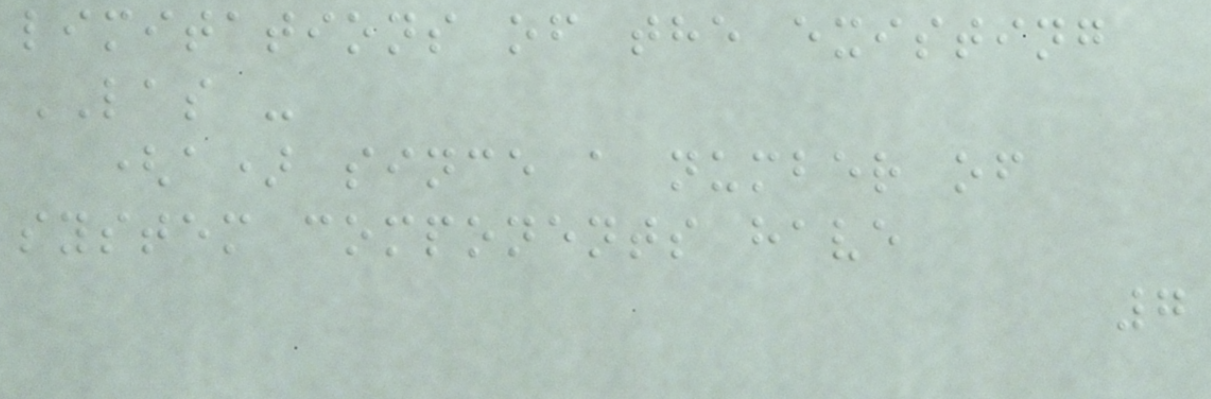limitations of the existing
LAS -
(a) since a number of
system components have
7
